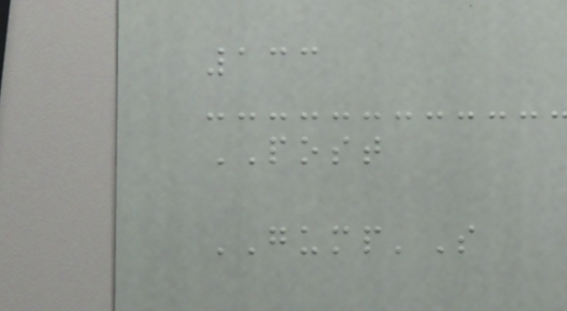133
POST
GUMP'S
